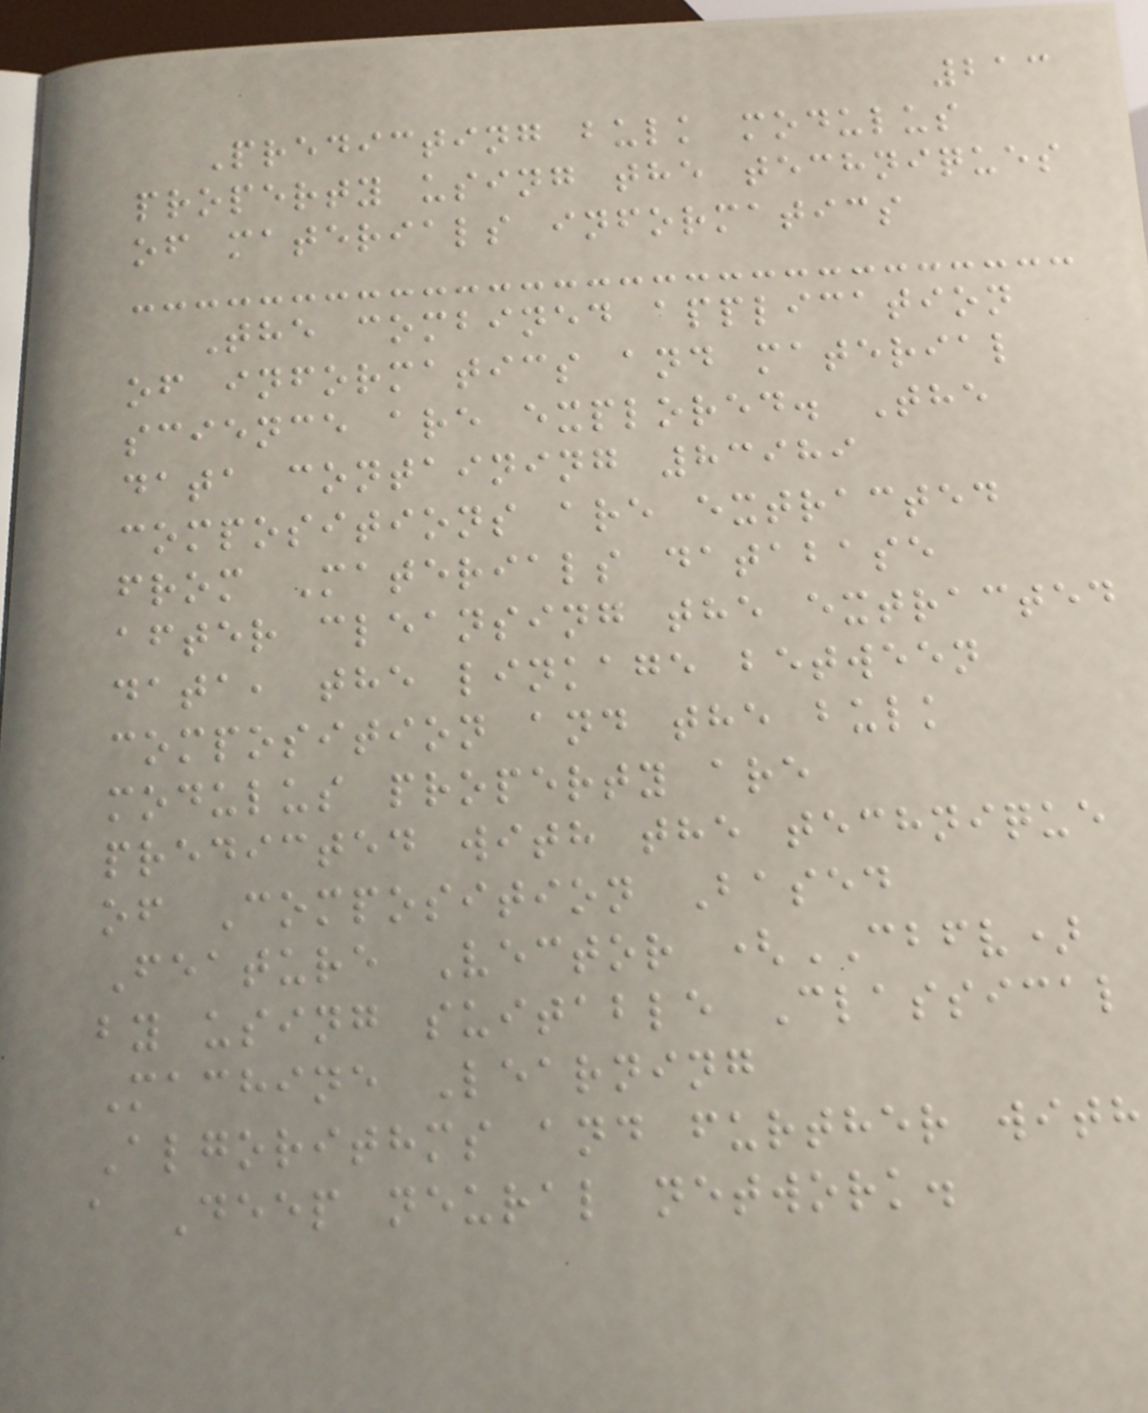213
Predicting bulk modulus
property using the techniques
of materials informatics
The combined application
of informatics and material
science are explored. The
data containing 83989
compositions are extracted
from Materials database
after cleansing the extracted
data, the linkage between
composition and the bulk
modulus property are
predicted with the technique
of Composition Based
Feature Vector (CBFV)
by using suitable Classical
Machine Learning
Algorithms and further with
a Deep neural network.
